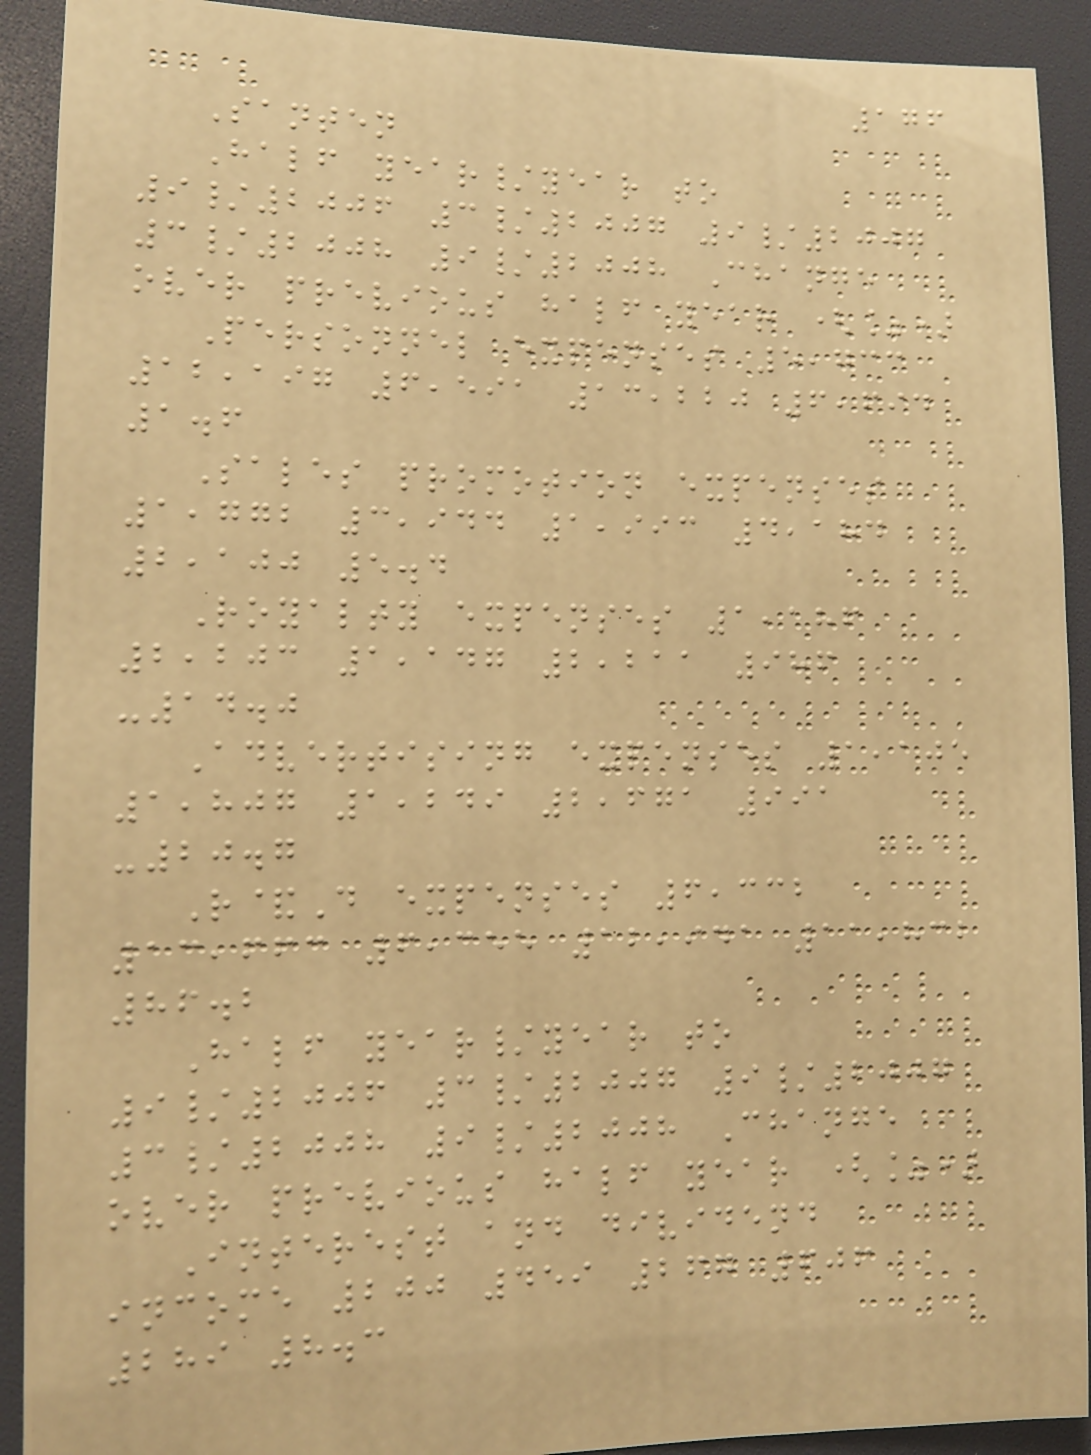176
Santen
Half year/year to
9/2006 3/2007 9/2007
3/2008 9/2008 Change
over previous half year (%)
Personnel expenses 5,733
12,197 6,591 13,220 6,694
1.6
Sales promotion expenses
1,772 3,944 1,993 4,184
2,100 5.4
Royalty expenses 1,186
2,203 1,147 2,211 986
-14.0
Advertising expenses 1,105
1,807 1,249 2,671 991
-20.7
R&D expenses 6,332
13,663 6,355 12,941 11,832
86.2
Half year/year to
9/2006 3/2007 9/2007
3/2008 9/2008 Change
over previous half year (%)
Interest and dividend
income 200 459 267 606
289 8.3
